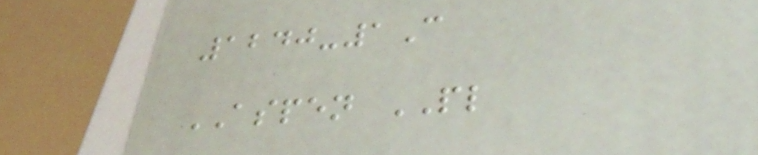1240-1C
ASPEN PL
